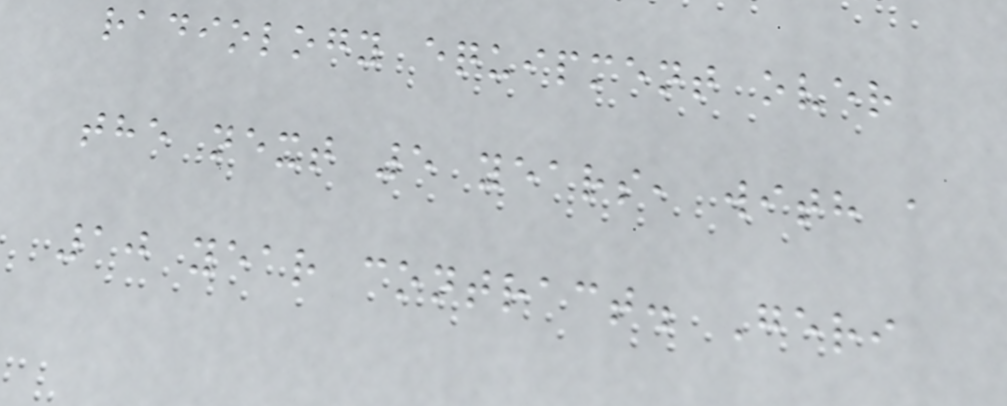radiology equipment over
the next 5 years, with a
10 year contract. Geri
